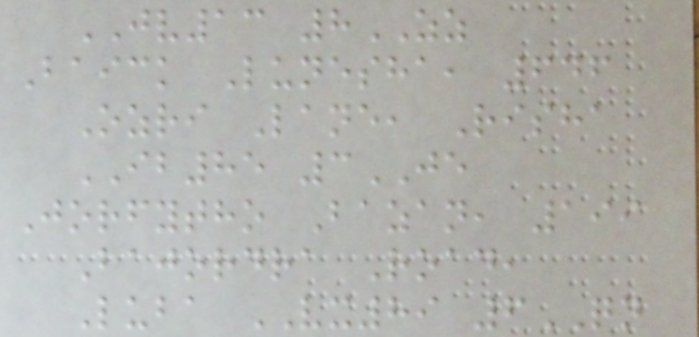JV13 8ZZ
Baick Lunesha, 646
Ozri Lane, Risha
IB85 3JE
Jorfytho Bazan, 199
Bajordra Road,
Luba VX89 6QN
